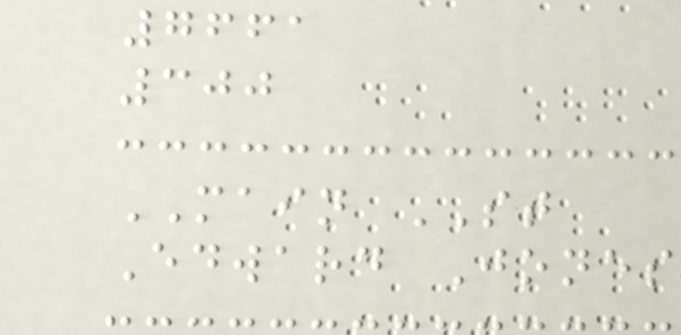7661
300
MAIN ST
Edward Jones
